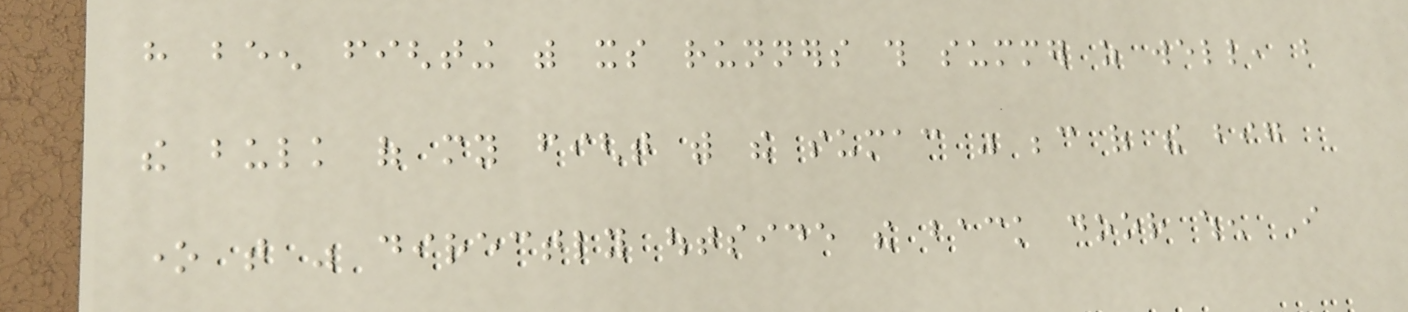have been fighting with its runners this summer as well, but
the bulk of my fight with the sumac was because of the big
one that was directly outside the back door when I
